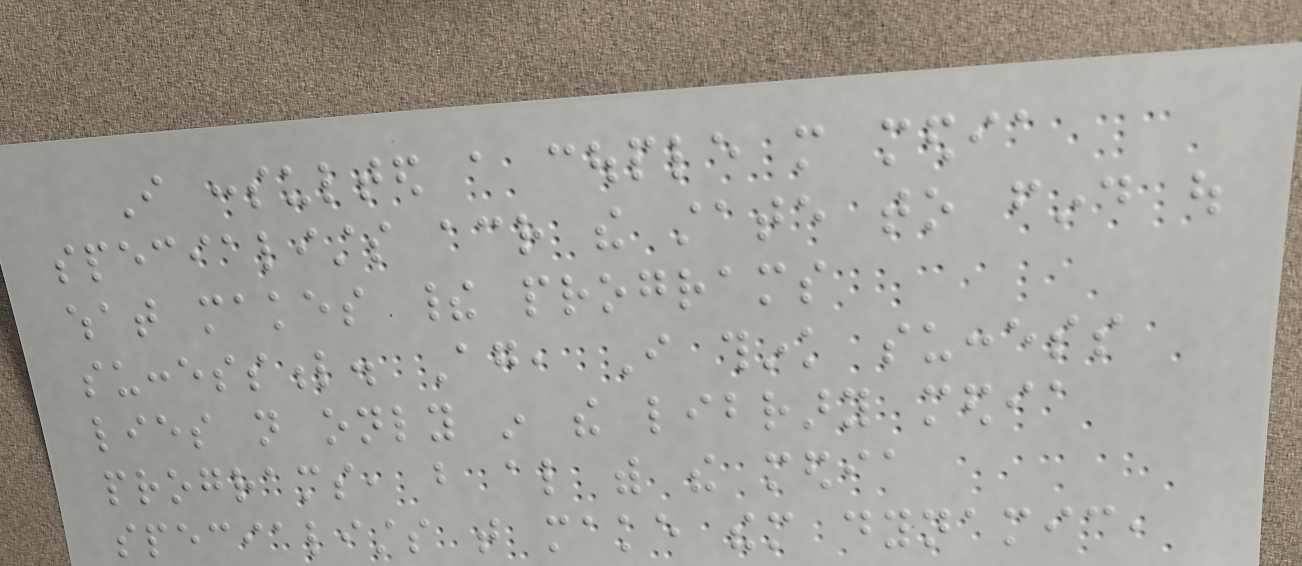I consulted a couple more media
specialists across the state to find out
what makes their programs
successful. Again, I think success
lies not only in the library media
programs, but also with the media
specialists that make them dynamic,
